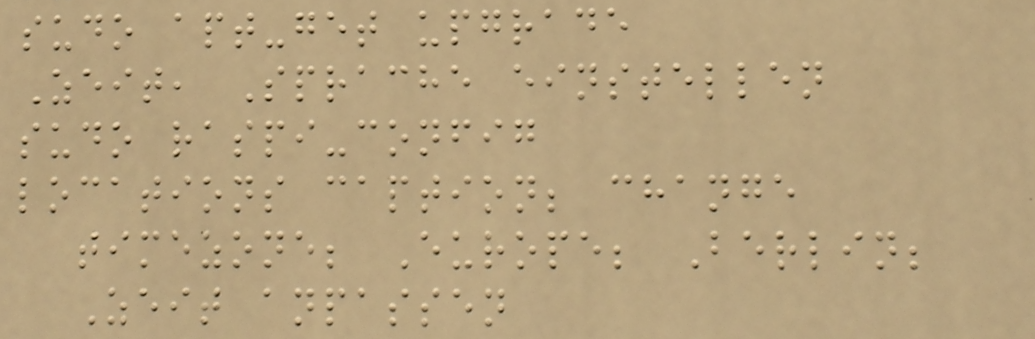sudo apt-get upgrade
Zeit, Sprache einstellen
sudo raspi-config
locations caption; change
timezone; Europe; Berlin;
Zeit anpassen
